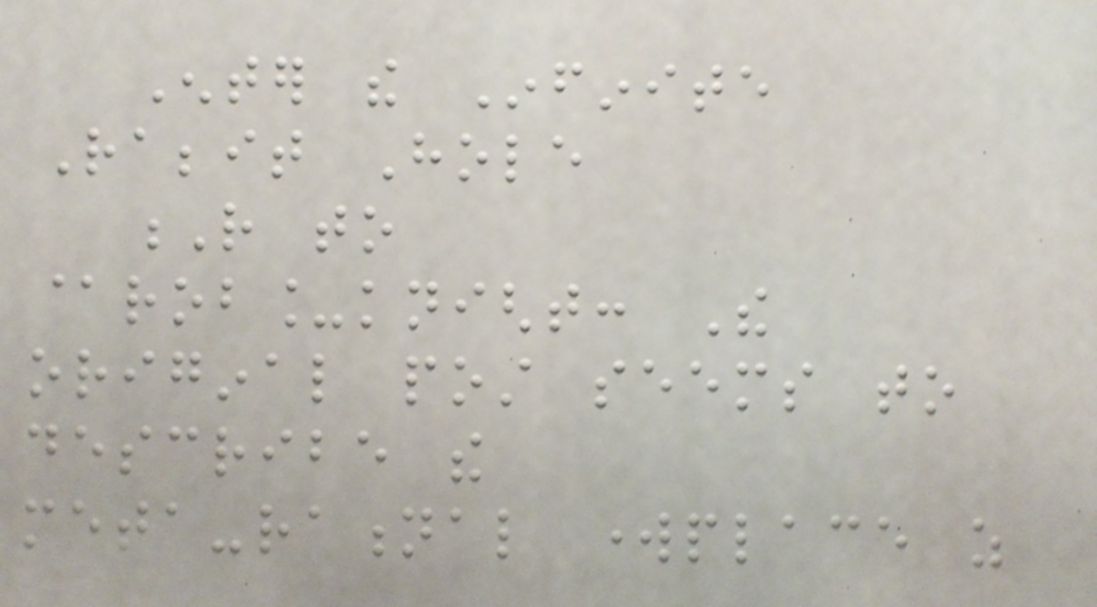Enter the Infinite
Rabbit Hole
R to
@rob_knight: The
original post seems to
describe the
meta-rational workplace as
